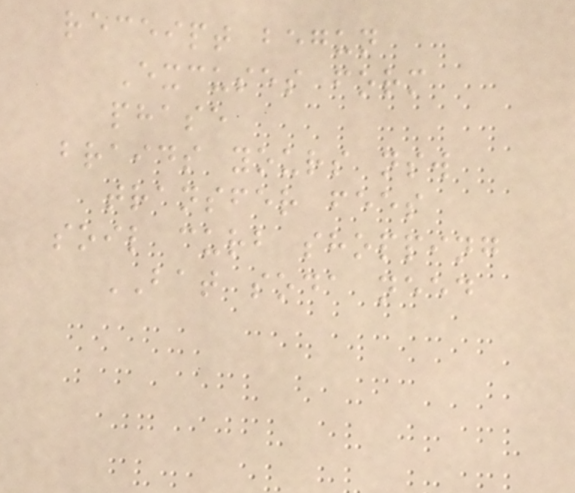receipt begun
Excuses form
phase
braids yours nsw
transfer fees
soil curb shopping
BAT soda need
